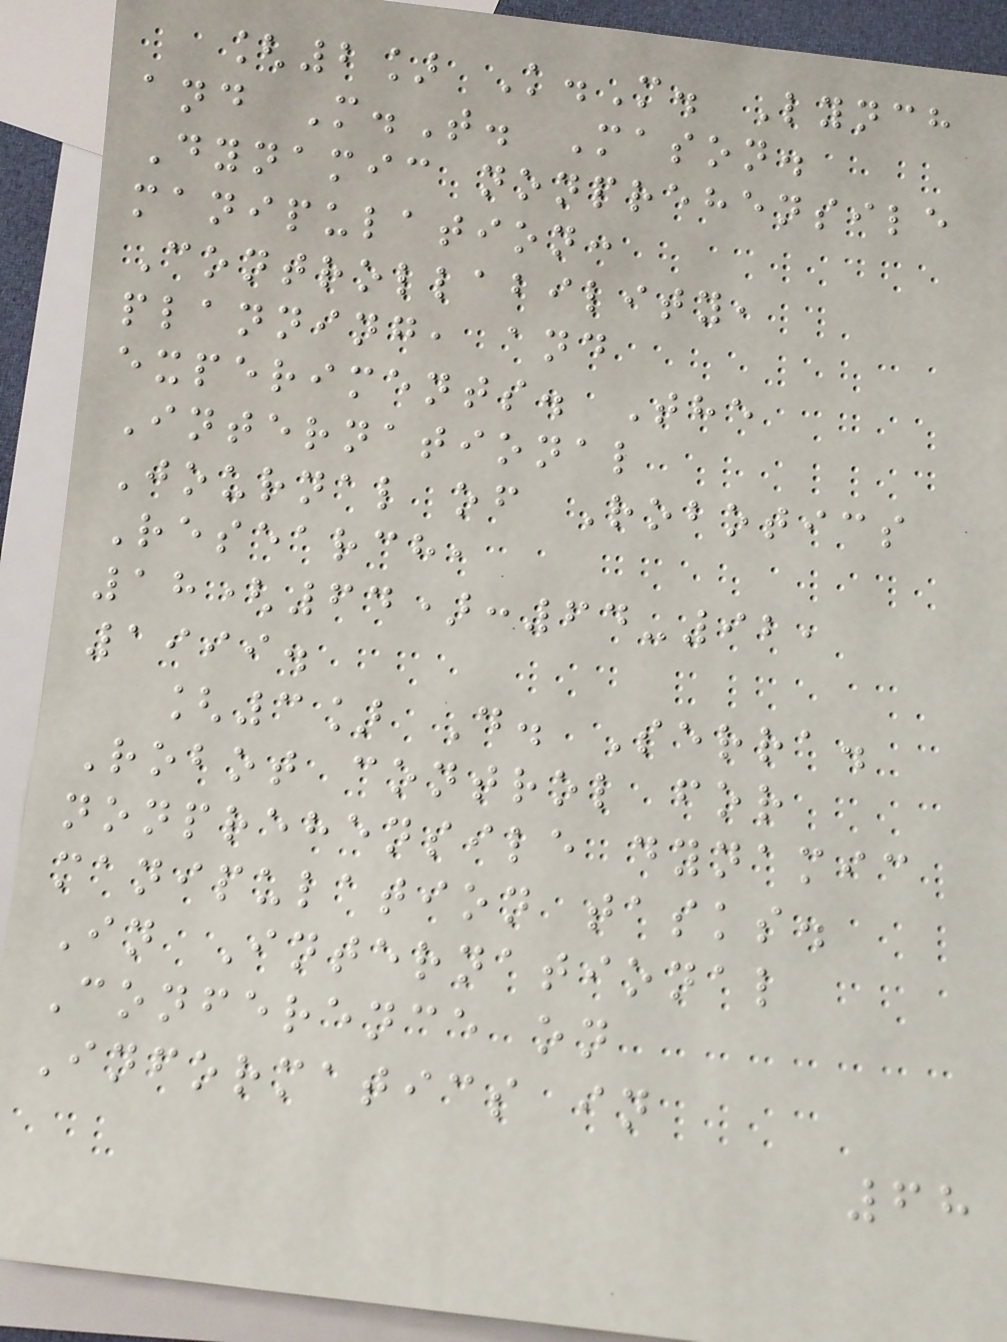[2] K.M. Lynch
and M.T. Mason.
Dynamic nonprehensile
manipulation:
Controllability,
planning, and
experiments. The
International
Journal of Robotics
Research,
18(64):64-92,
1999.
[3] D. Serra.
Robot control for
nonprehensile dynamic
manipulation tasks.
In International
Conference on
Informatics in
68
